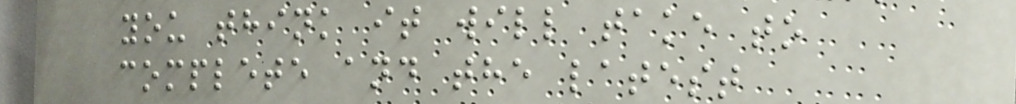you think it will take to
complete and the latest
